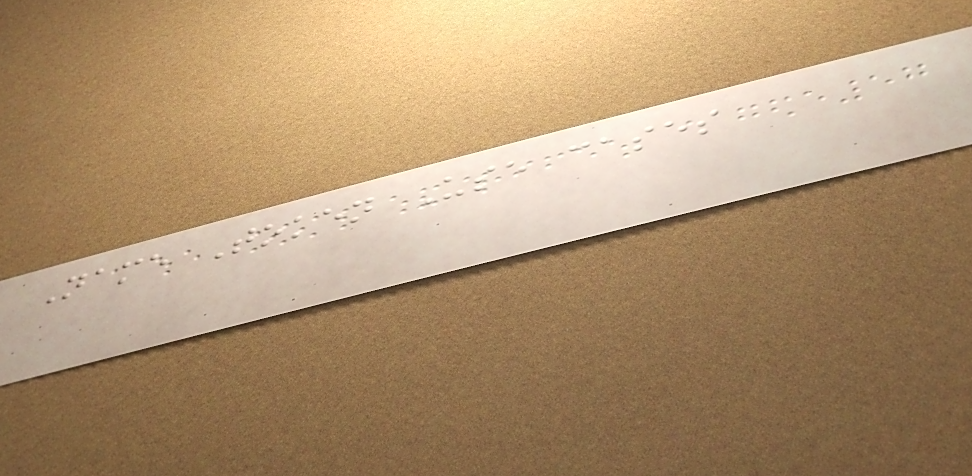Name Token Use cases
